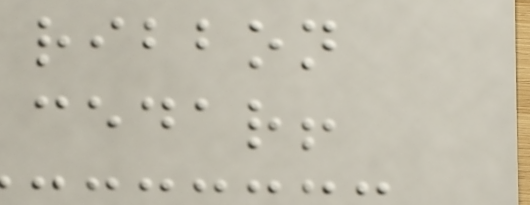ribbon
cedar!
